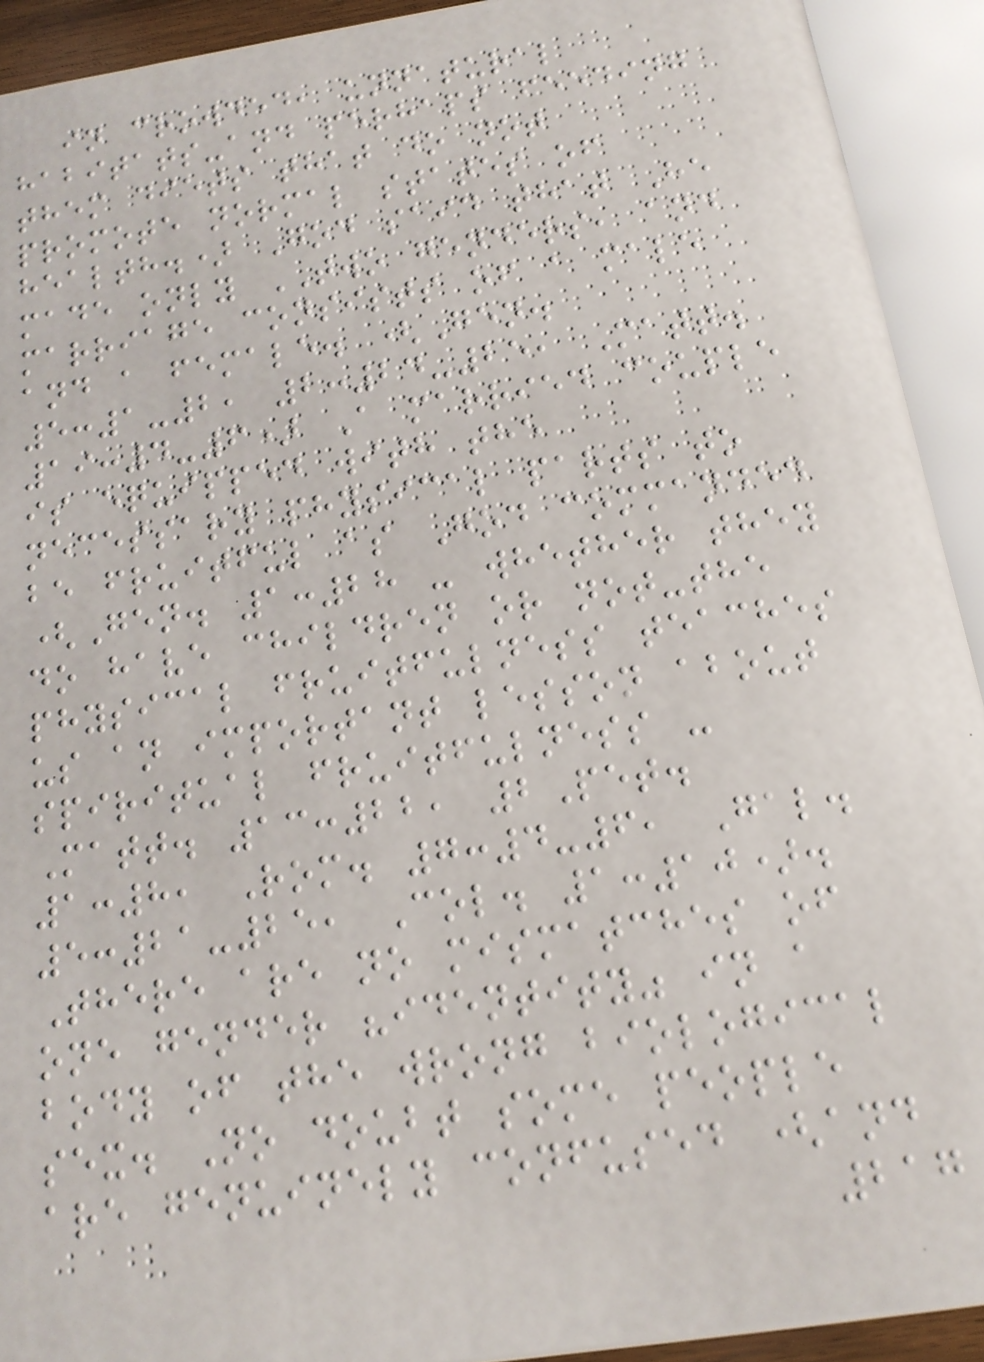in crowded, unnatural
habitats-and perhaps feeding
them diets that do not
promote normal states of
health.) God said that He
made only TWO genders, and
marriage consists of a male
and a female. (Gen.
5:1-2, 2:24-25, Matt.
19:4-6) A married couple
is equipped with the
necessary physical parts to
be fruitful as God commanded
(Gen. 1:28 - whether they
do have children or not-the
physical fruitfulness teaches
us an important lesson about
spiritual fruitfulness -
Matt. 13:22, 2Pet.
1:8, Rom. 7:4-6, Gal.
5:21-25, Col. 1:10).
There are no mismatches of
one gender "identity" in a
body of the wrong biological
sex. No doubt some people
are genuinely confused (and
217
